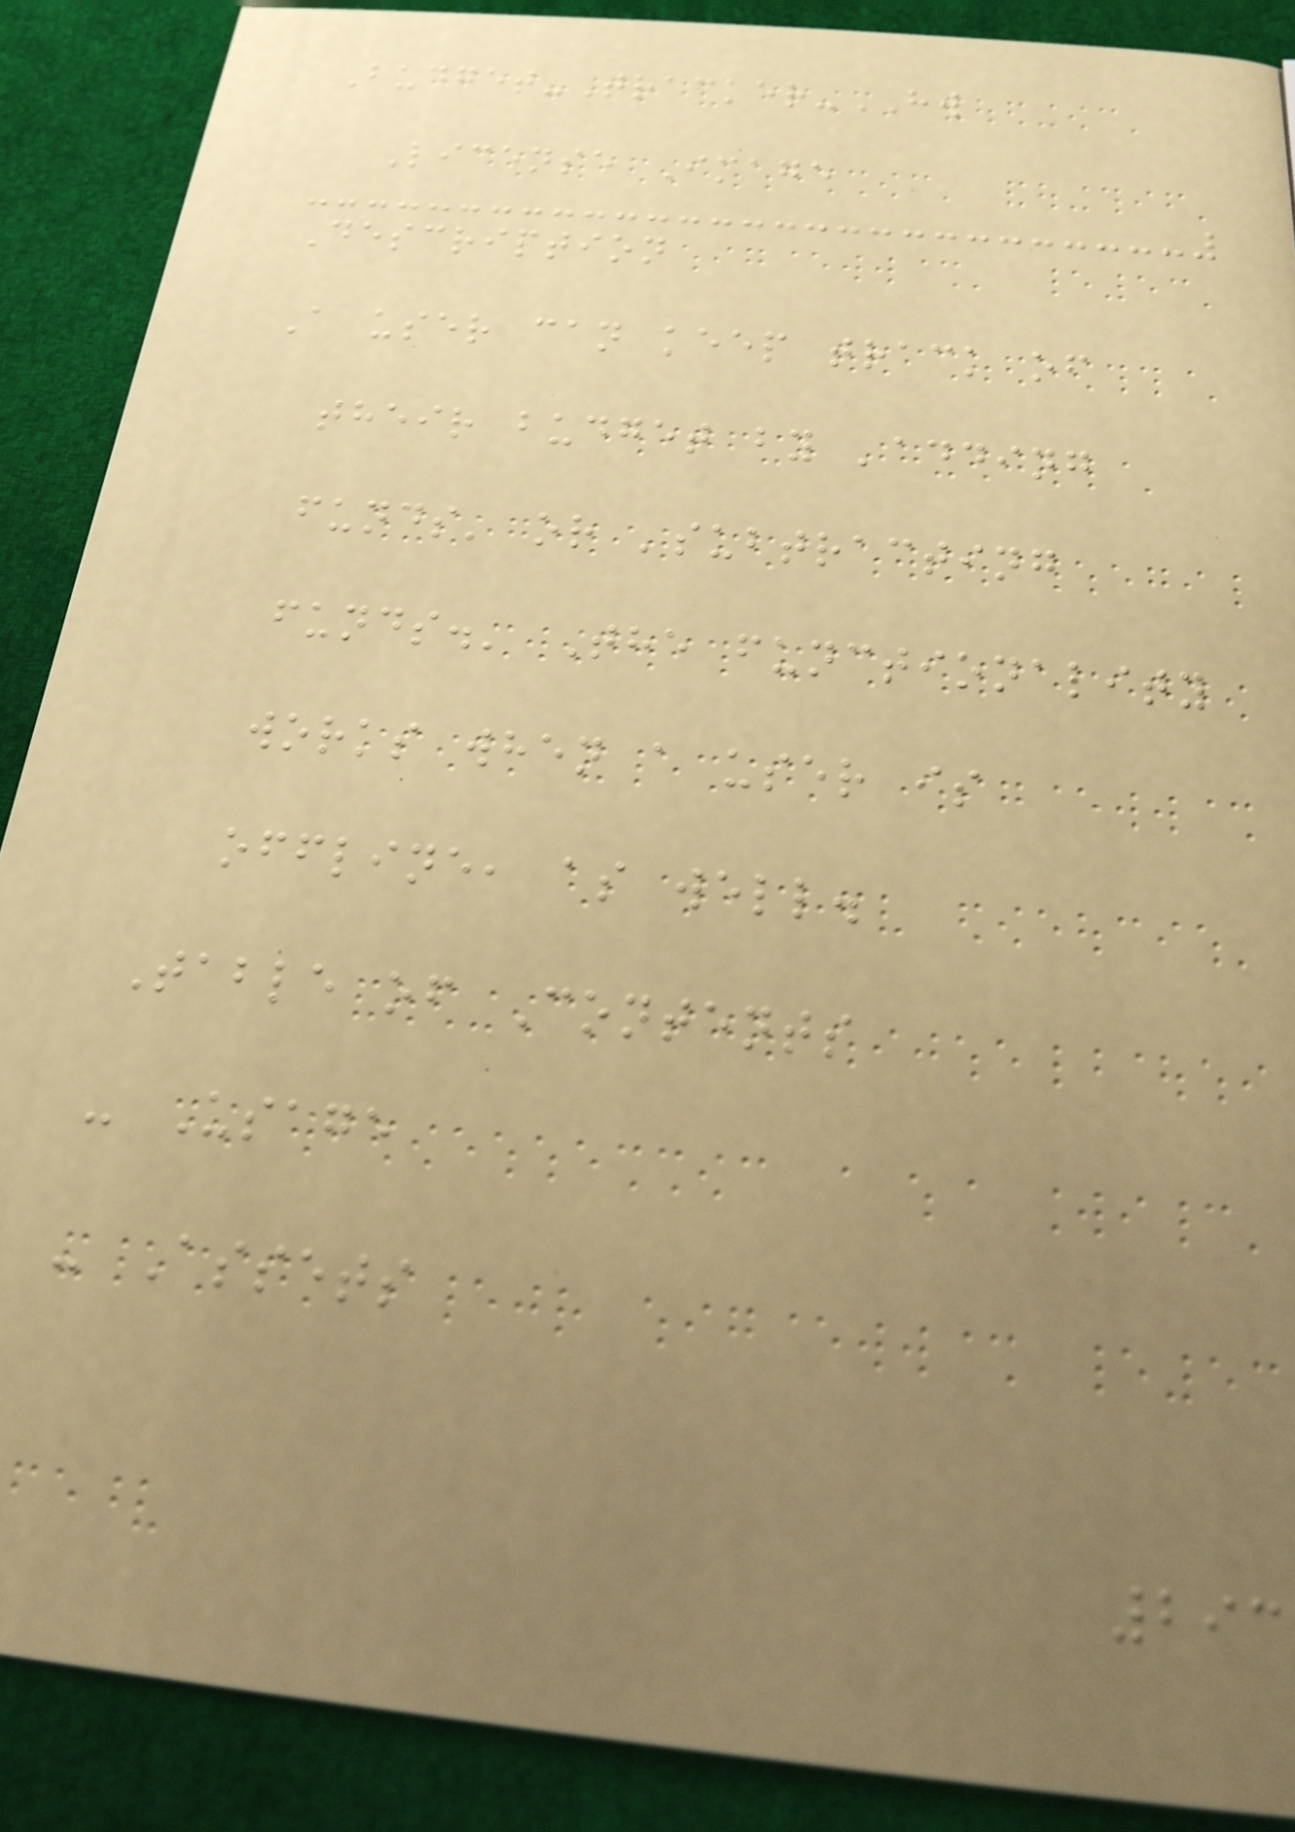Budget-Tracker-HW
License Image
Description
A user can keep track of
their budget by 'adding
funds' or 'subtracting
funds.' The functionality
works when a user is
offline, as well.
Table of Contents
- Usage
- Assets
293
